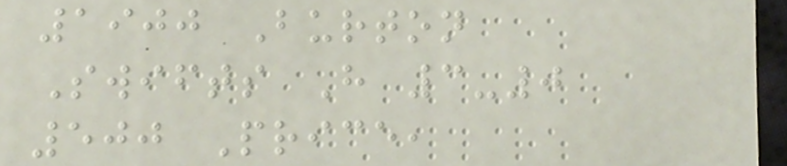1900 Burton
Swifts H 3-0
500 Price,
